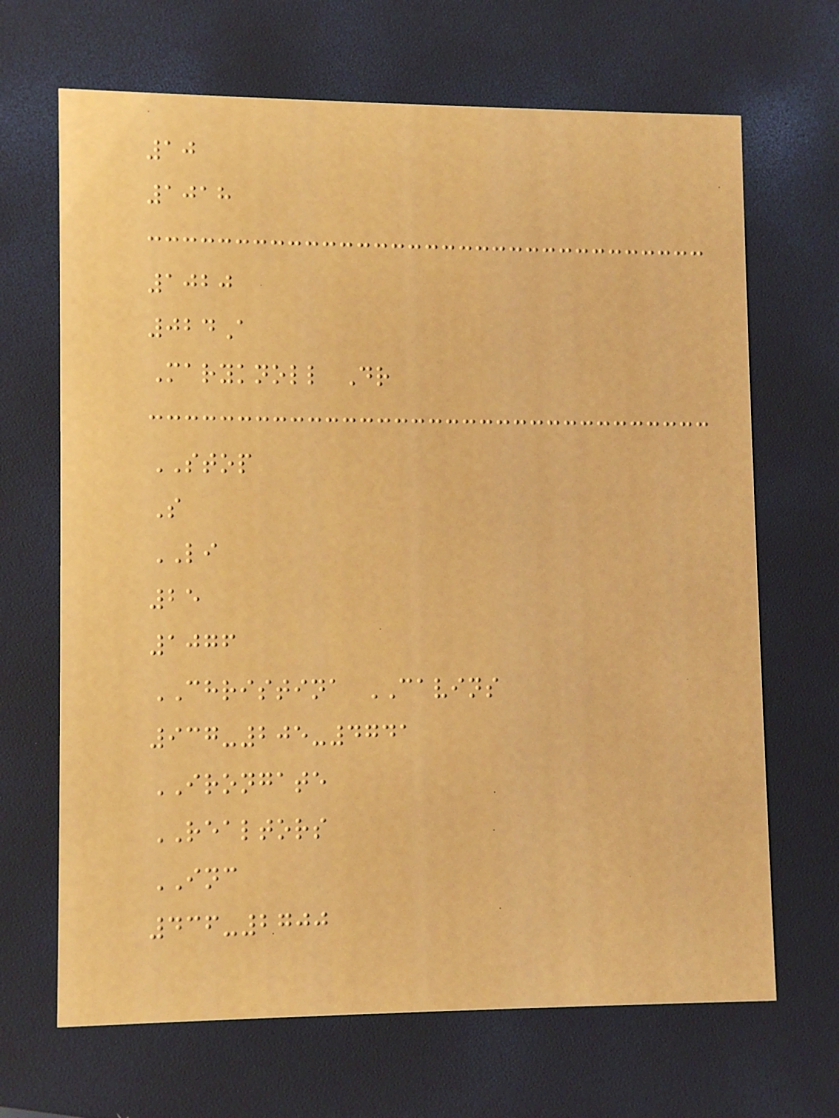10
1018
1020
024A
Maryknoll Dr
STOP
S
LI
25
1076
CHRISTINA CAVINS
937-205-4741
IRONGATE
REALTORS
INC
436-2700
